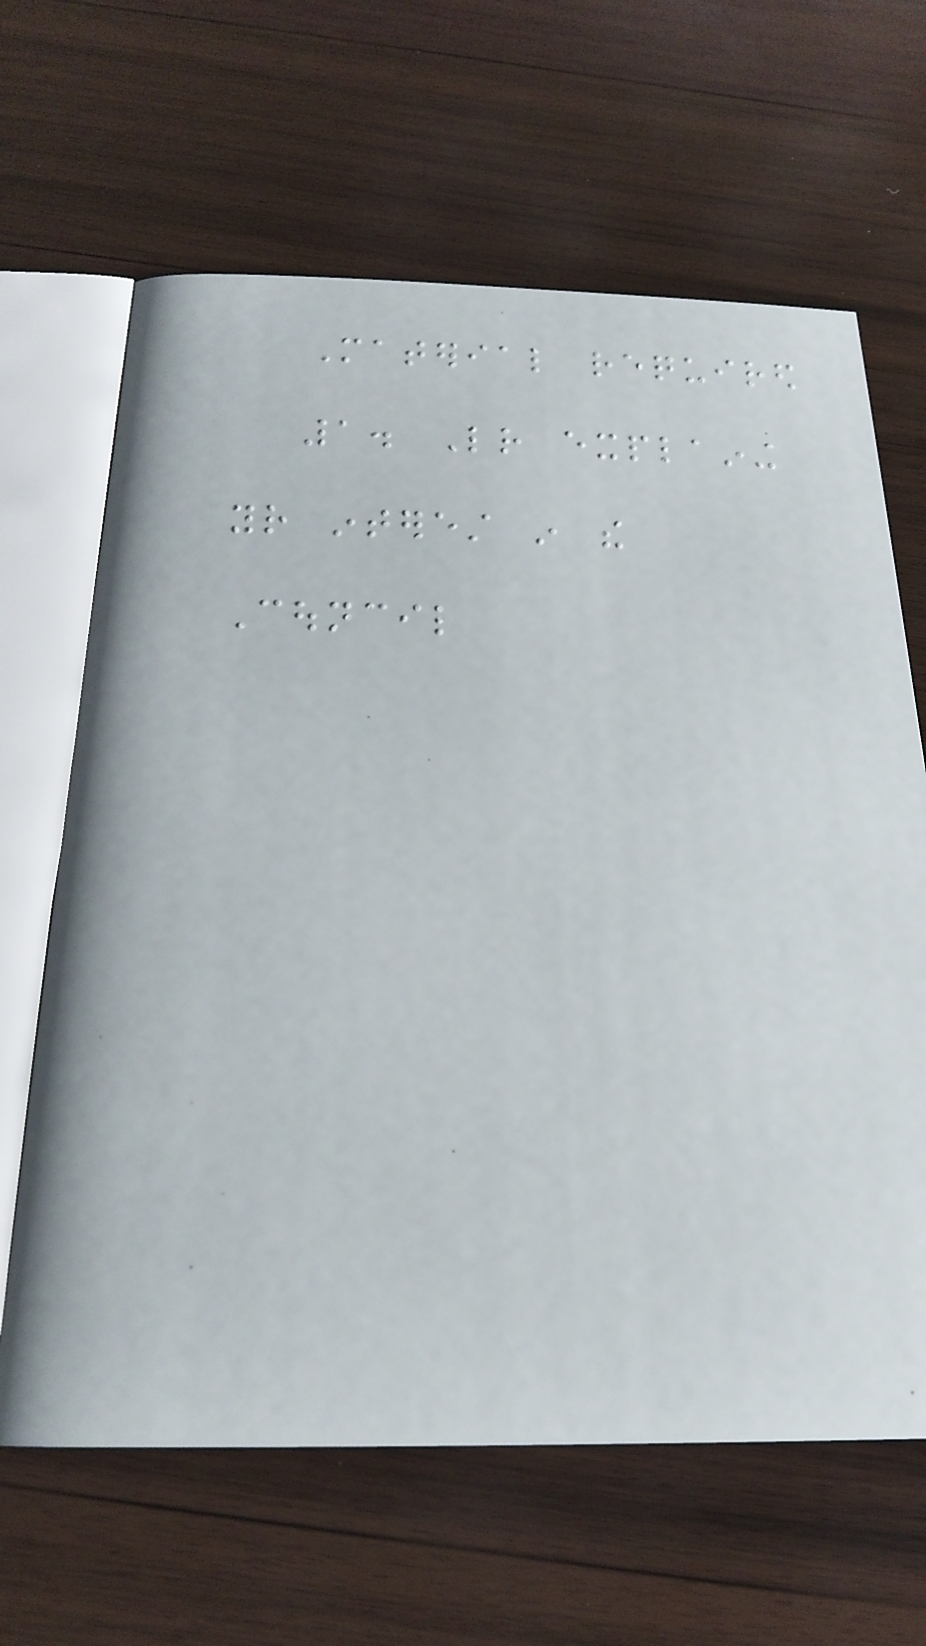Material required
1. Letter explaining
your interest in the
Council
